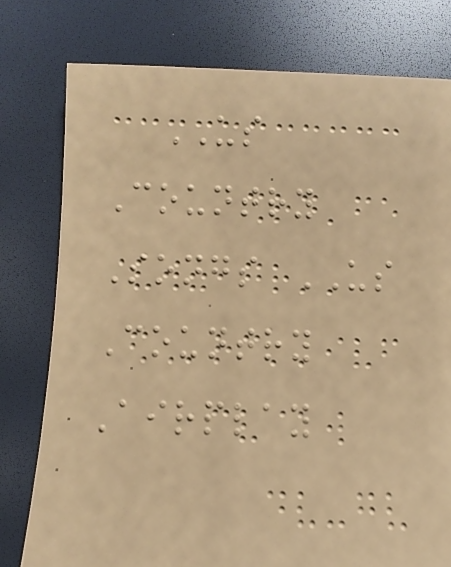US
Country
Songs US
Country
Airplay
